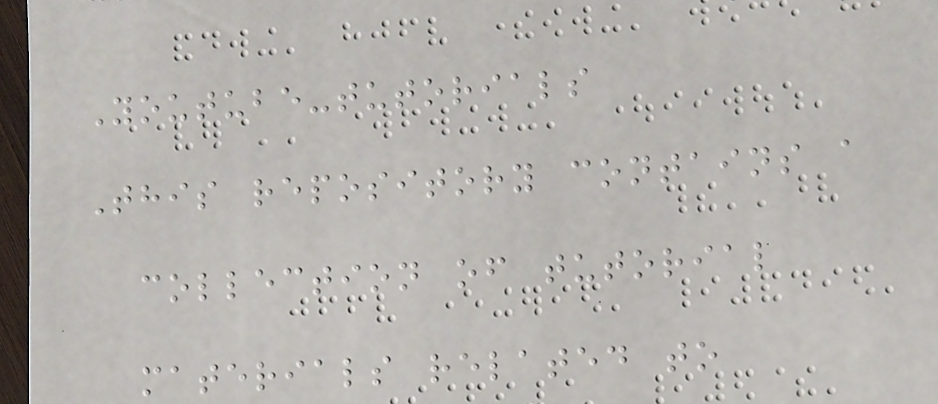Youtube-tutorials
This repository contains a
collection of tutorial
materials related to
